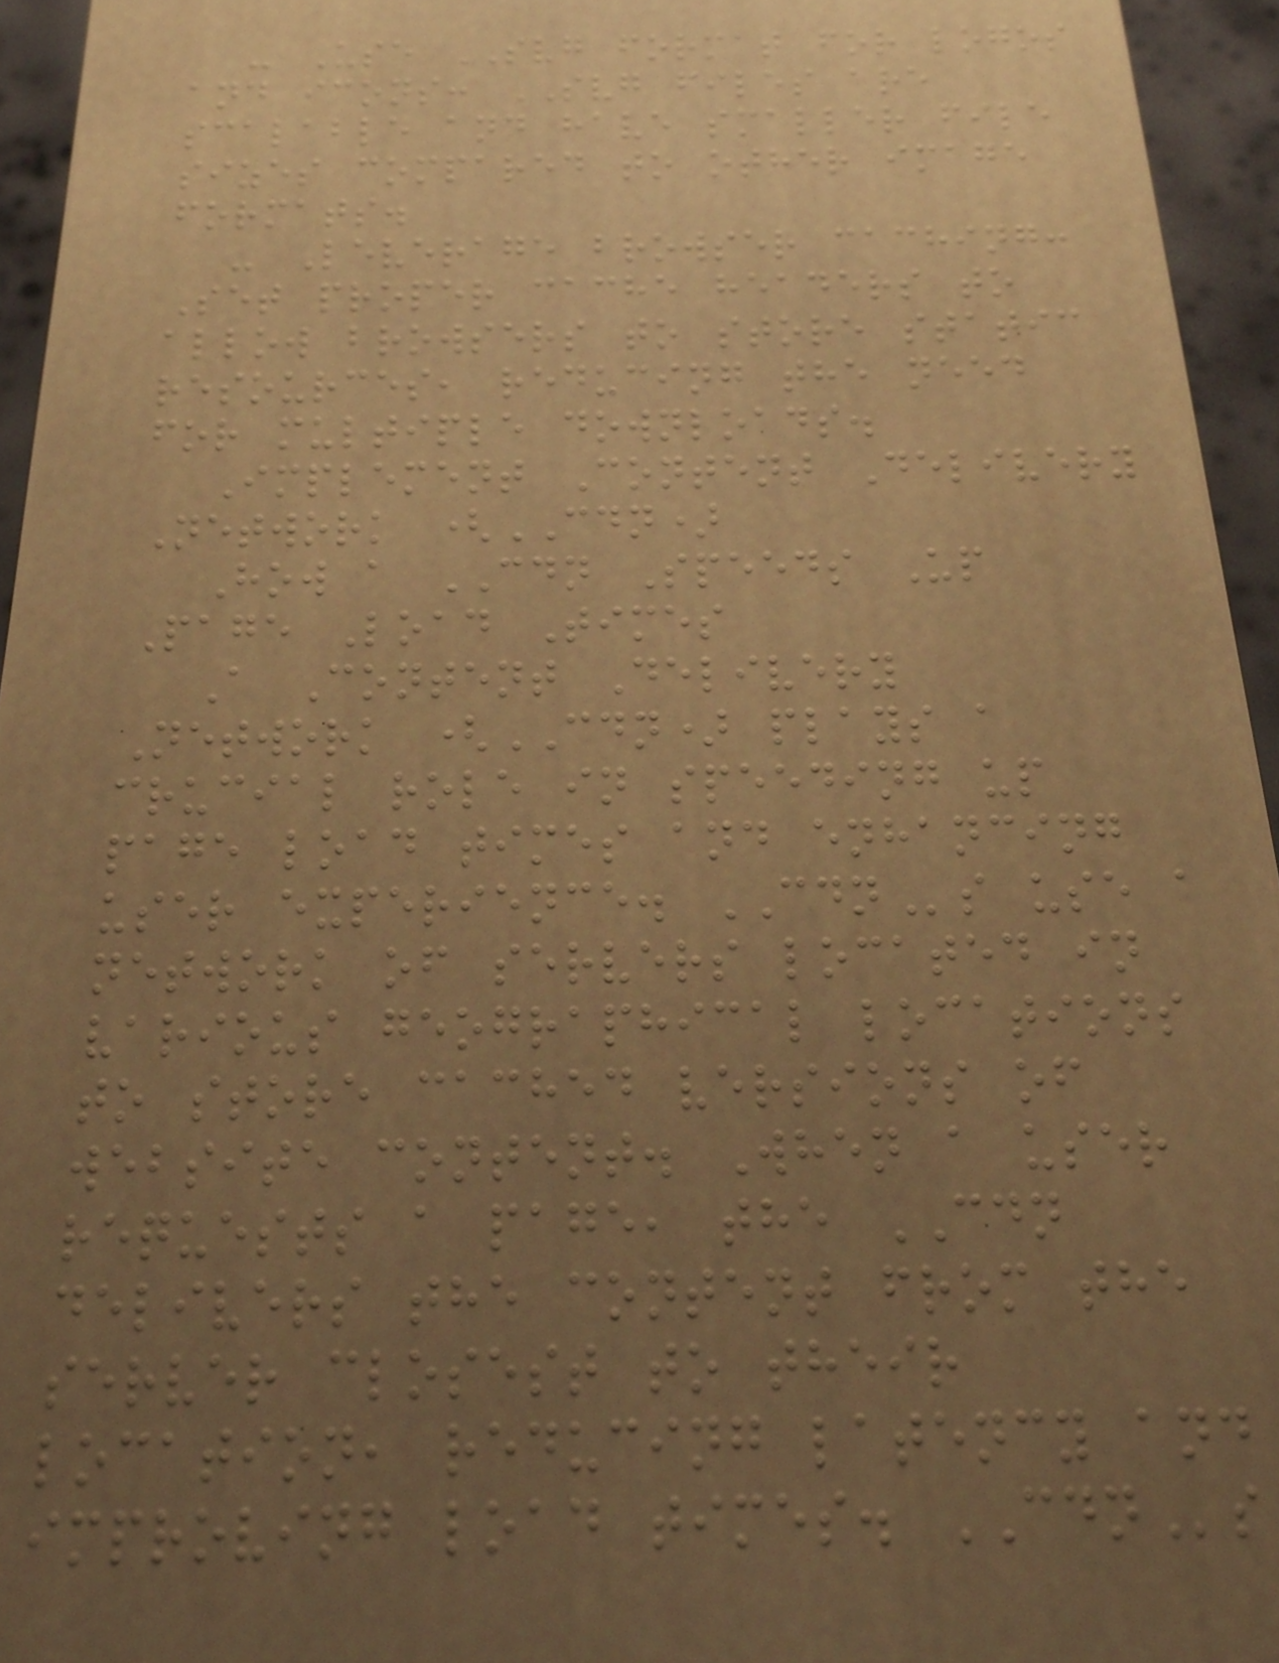- Use SVG format for logos
and icons: SVG files are
scalable and have smaller file
sizes compared to other image
formats.
- Leverage browser caching:
Set proper cache headers to
allow browsers to store static
resources, reducing the need
for multiple downloads.
Implement Content Delivery
Network (CDN)
How a CDN Speeds Up
Page Load Times
A Content Delivery
Network (CDN) plays a
crucial role in speeding up
page load times and enhancing
user experience. CDNs use a
network of servers located in
various geographical locations
to store cached versions of
website content. When a user
requests a page, the CDN
delivers the content from the
server closest to their
location, reducing latency and
improving load times. CDNs
